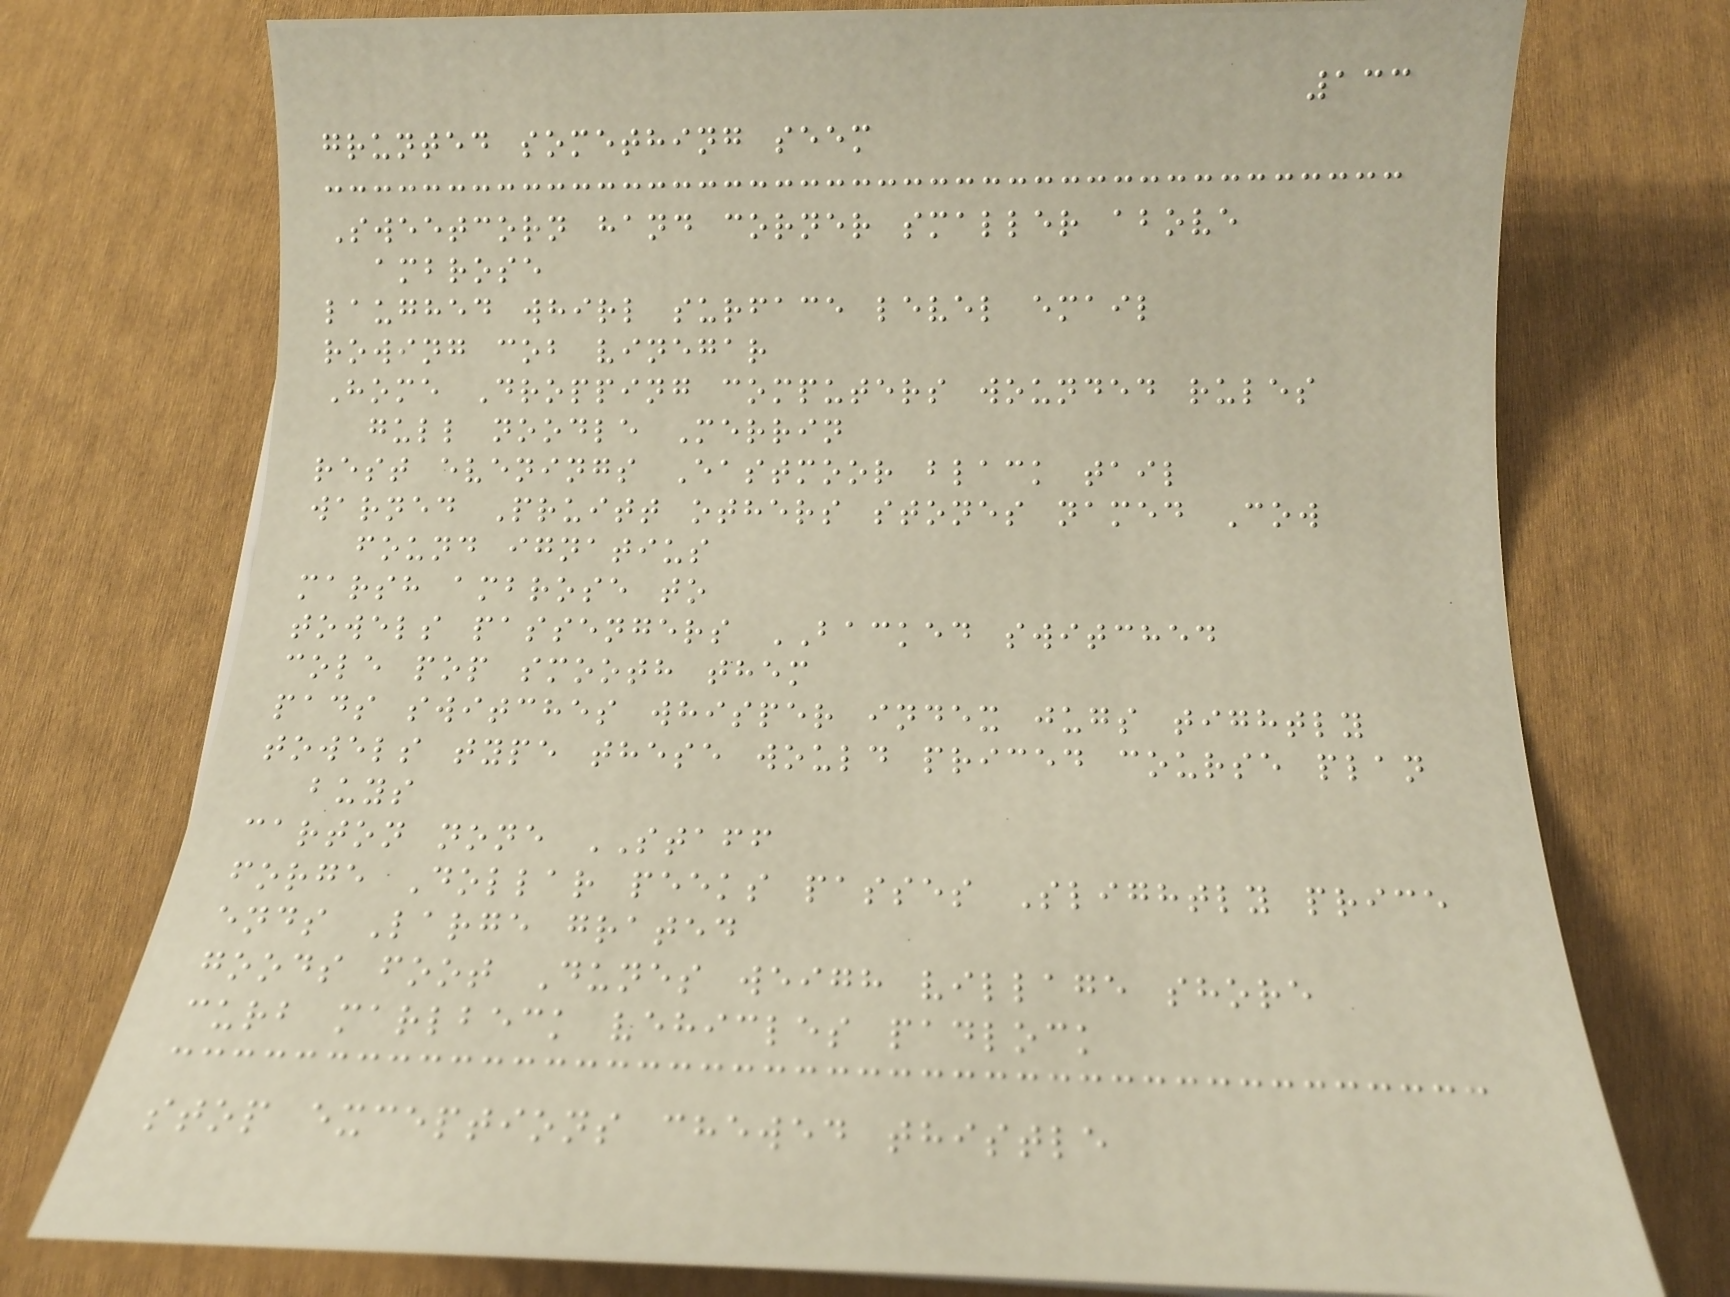133
grunted something seem
Sweetcorn hand corner smaller above
ambrose
laughed whirl surface level email
rowing cob vinegar
Home Dropping computers wounded rules
gull noodle Merrin
rest evenings Eastmoor black tail
warned Pruitt others stones named Cow
found ignatius
marsh ambrose to
towels passengers BACKED switched
cole pop smooth them
pads switches whisper index jugs tightly
towels type these would priced course plan
buys
carton none STAFF
forge Dollar peeks passes Slightly price
ends Large grated
goods foot Dunes weigh village shore
curb marlbeck vehicles padlock
stop exceptions chewed thistle
